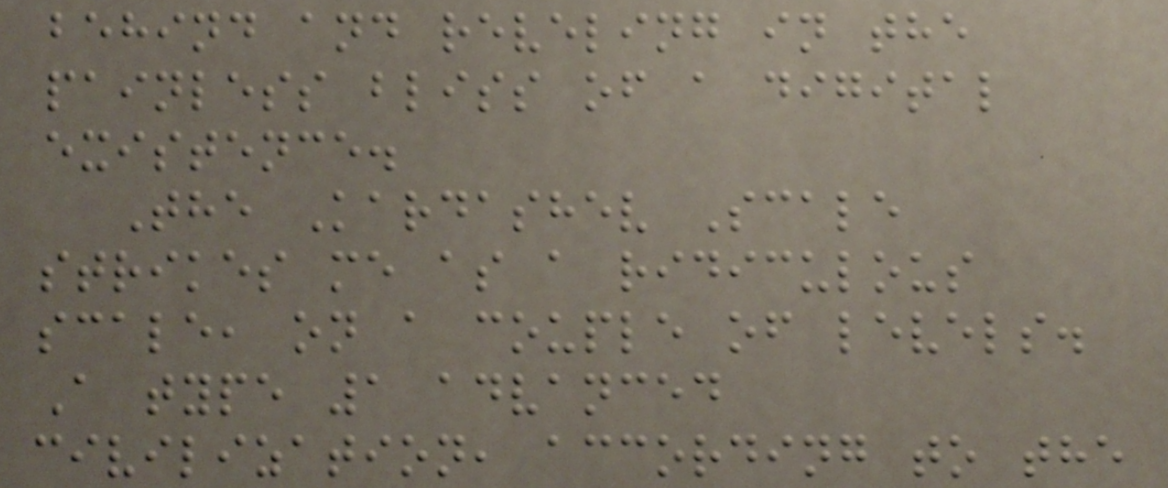behind and reveling in the
painless bliss of a digital
existence.
The Kardashev Scale
strikes me as a ridiculous
scale, on a couple of levels.
A type 1 advanced
civilization, according to the
